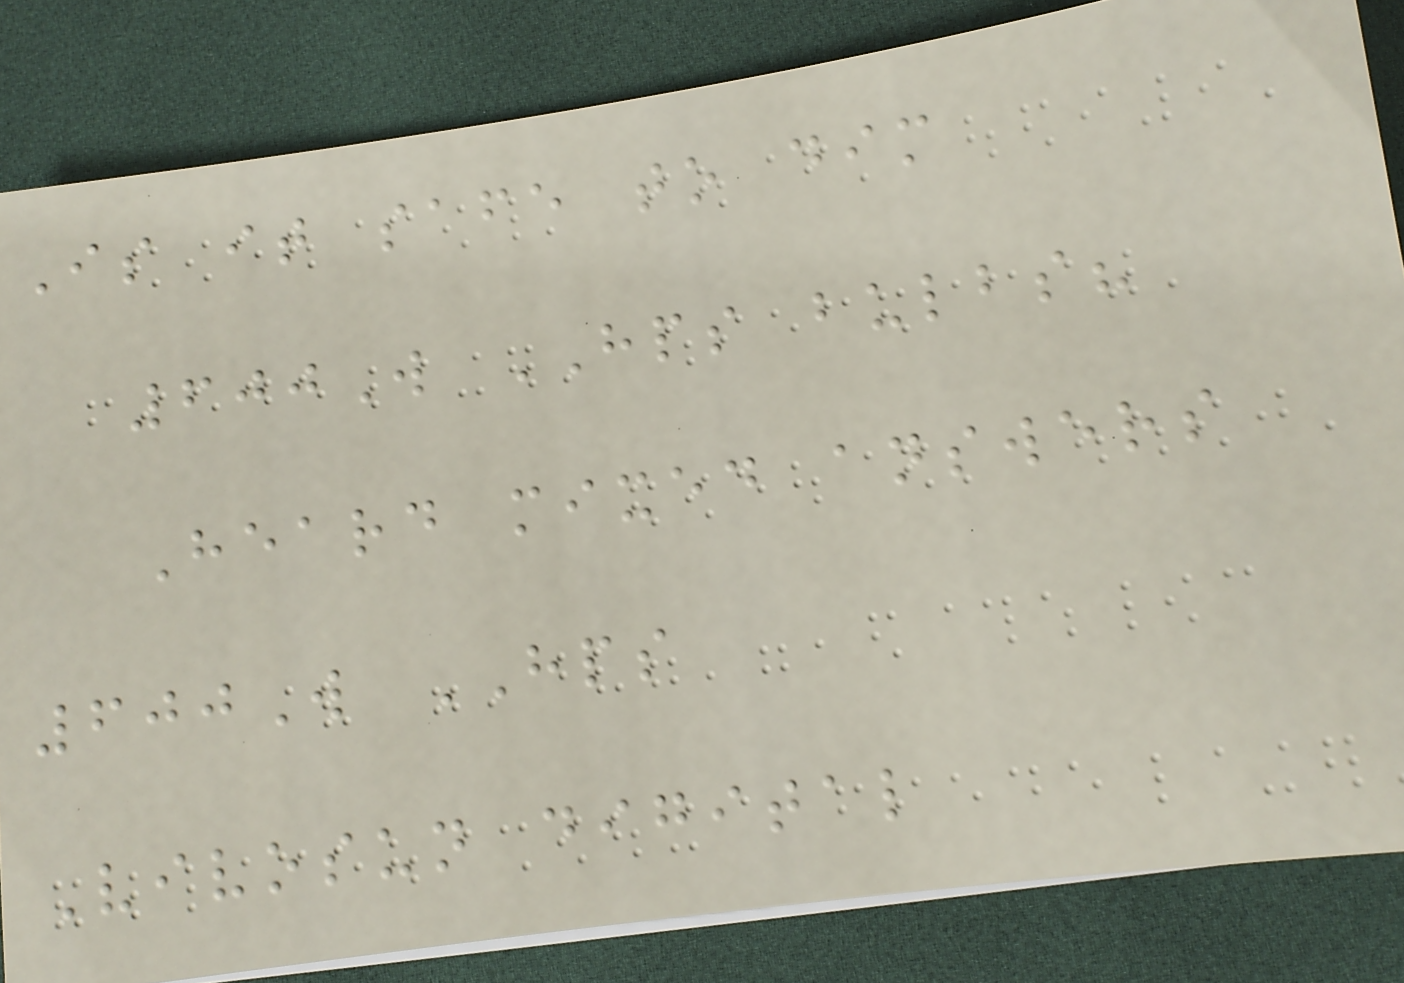Is it safe to dim
600W HPS bulbs?
Heard mixed answers
600W HPS
Vivosun digital
